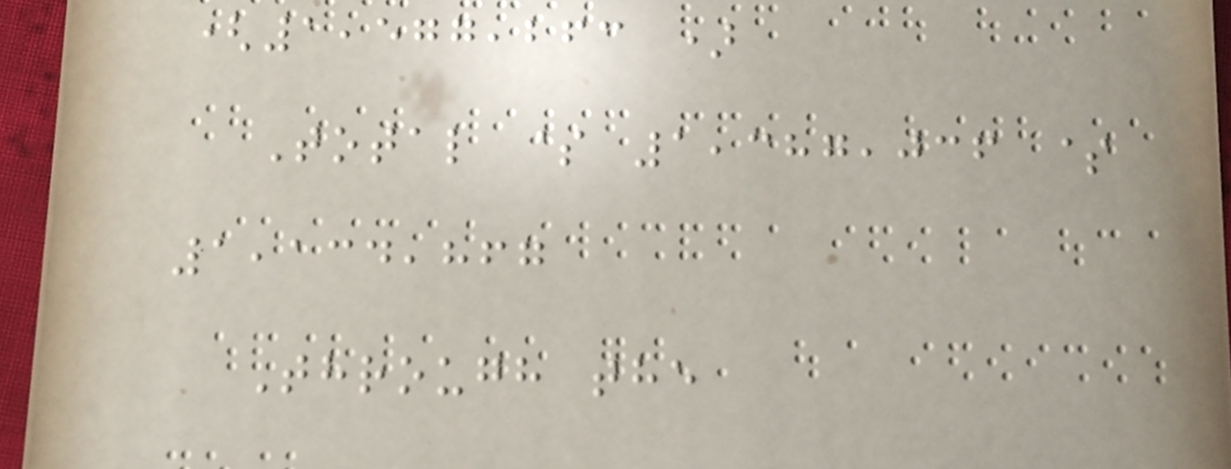(1,577,263 )
Total $ 1,387,036 $
1,134,867
Through the
